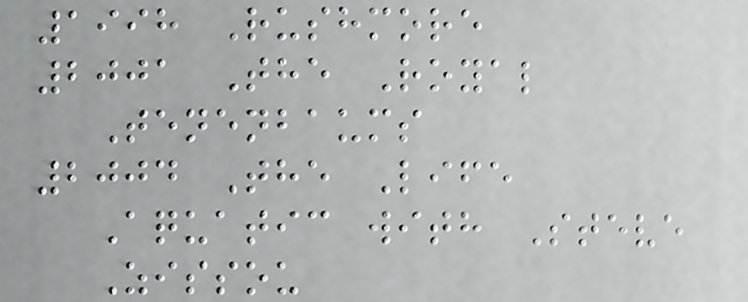1998 Rushmore
2001 The Royal
Tenenbaums
2004 The Life
Aquatic with Steve
Zissou
